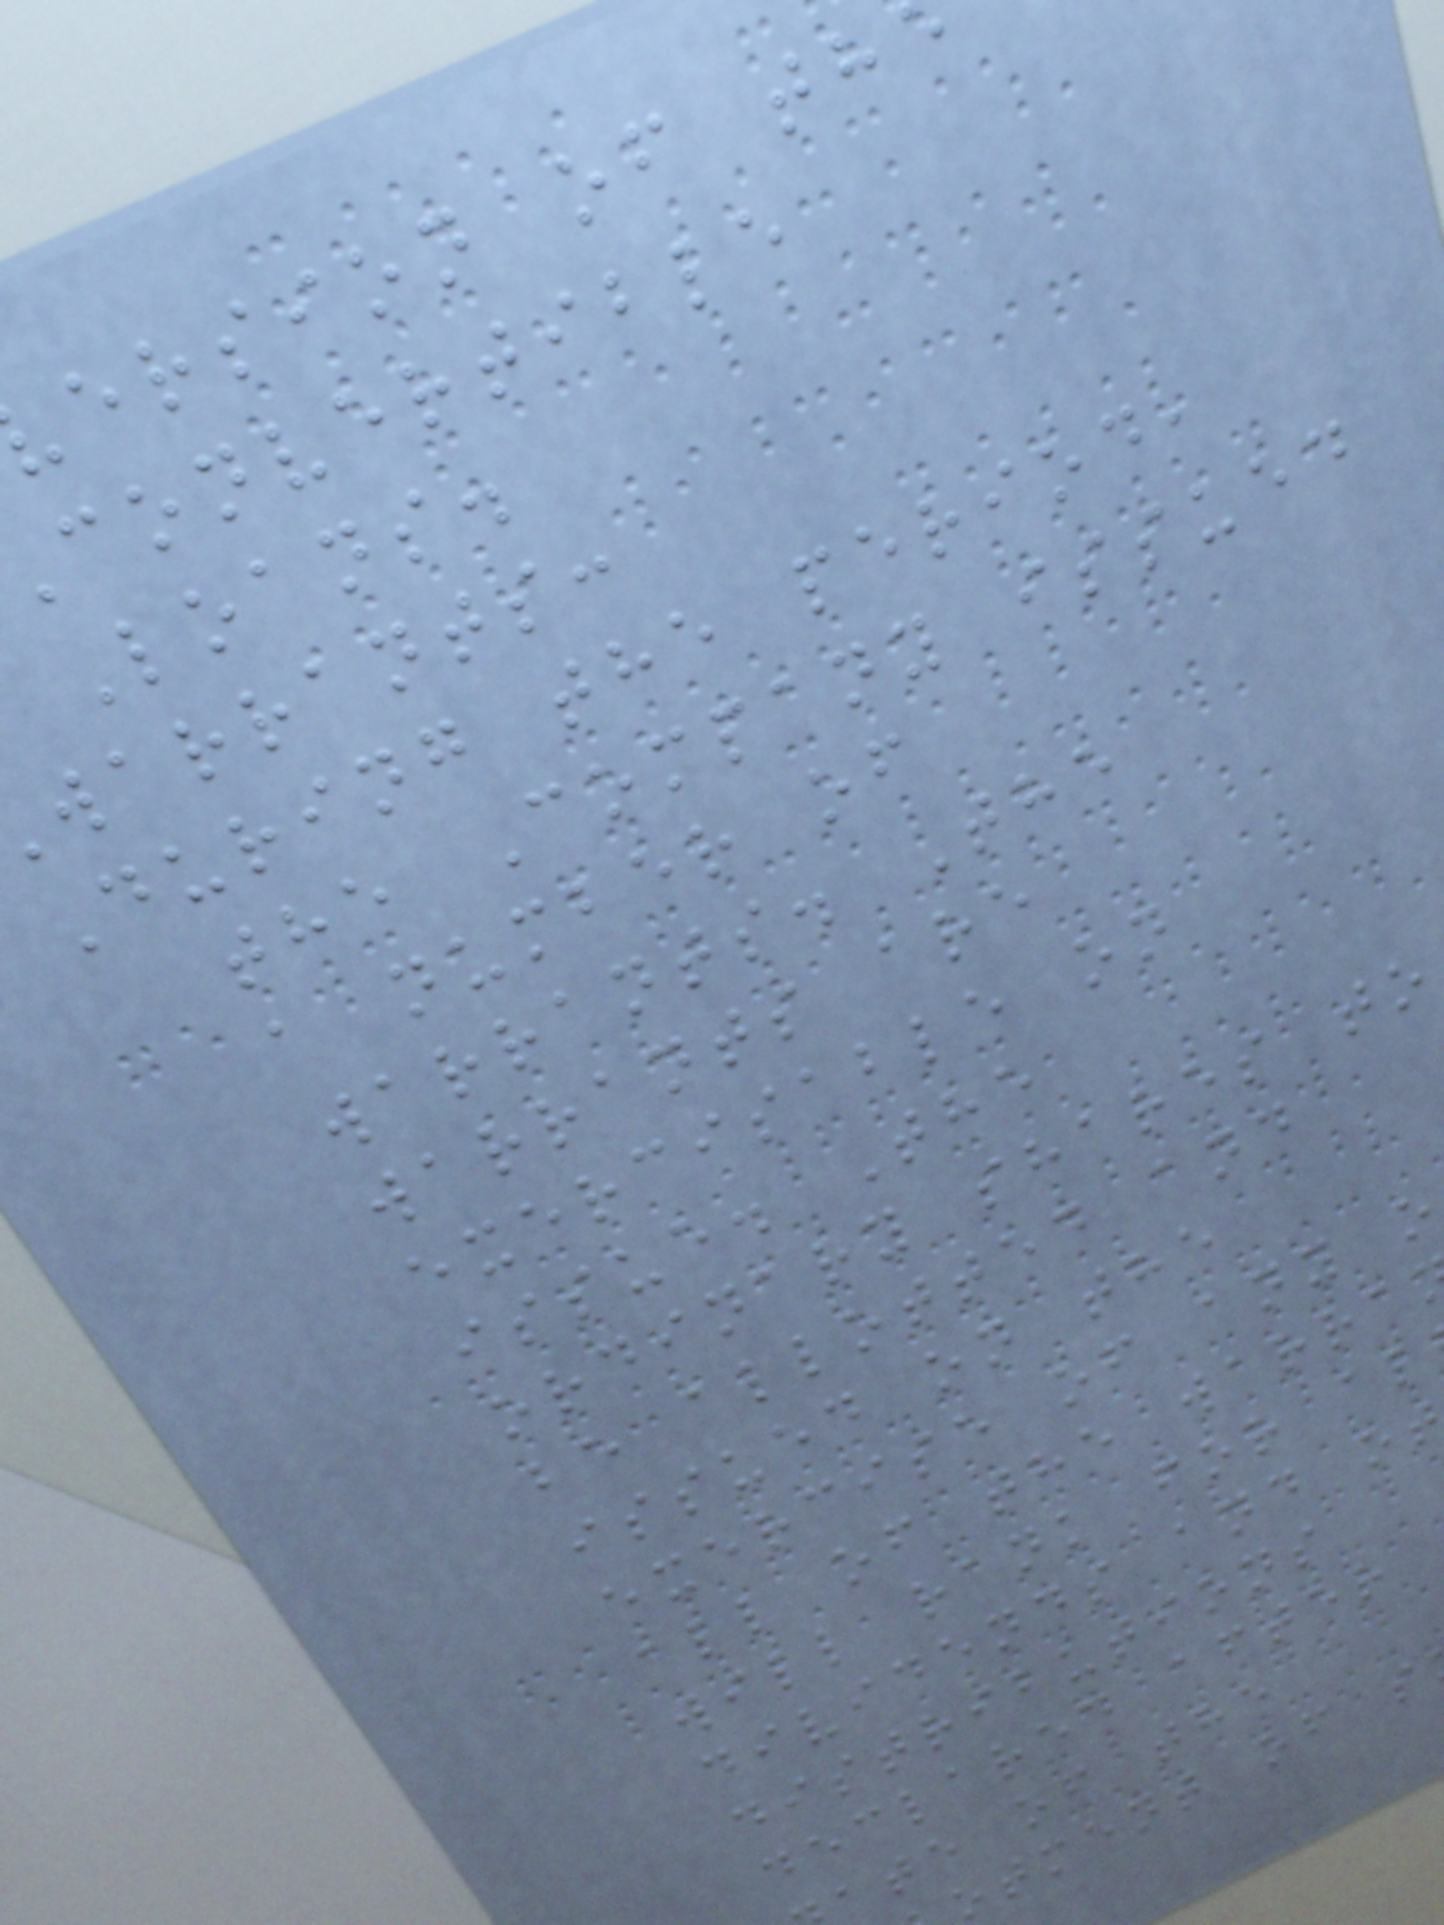ersion of th
convertible
Loans.
warrants:
During the period,
the Company issued
a number of
warrants. The
warrants are
exercisable on
issue. The
ordinary shares to
be allotted and
issued on the
exercise of any o
all of the warra
will rank for al
dividends and ot
distributions
declared after
ate of the
otment of s
